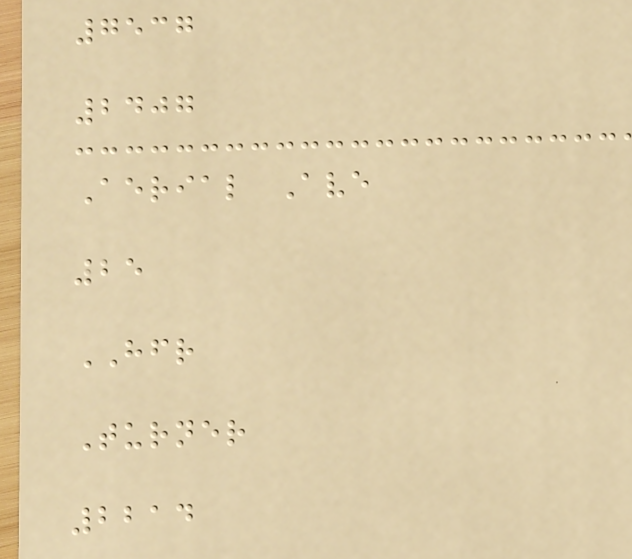7537
2407
Aerial Ave
25
HFR
Turner
2214
